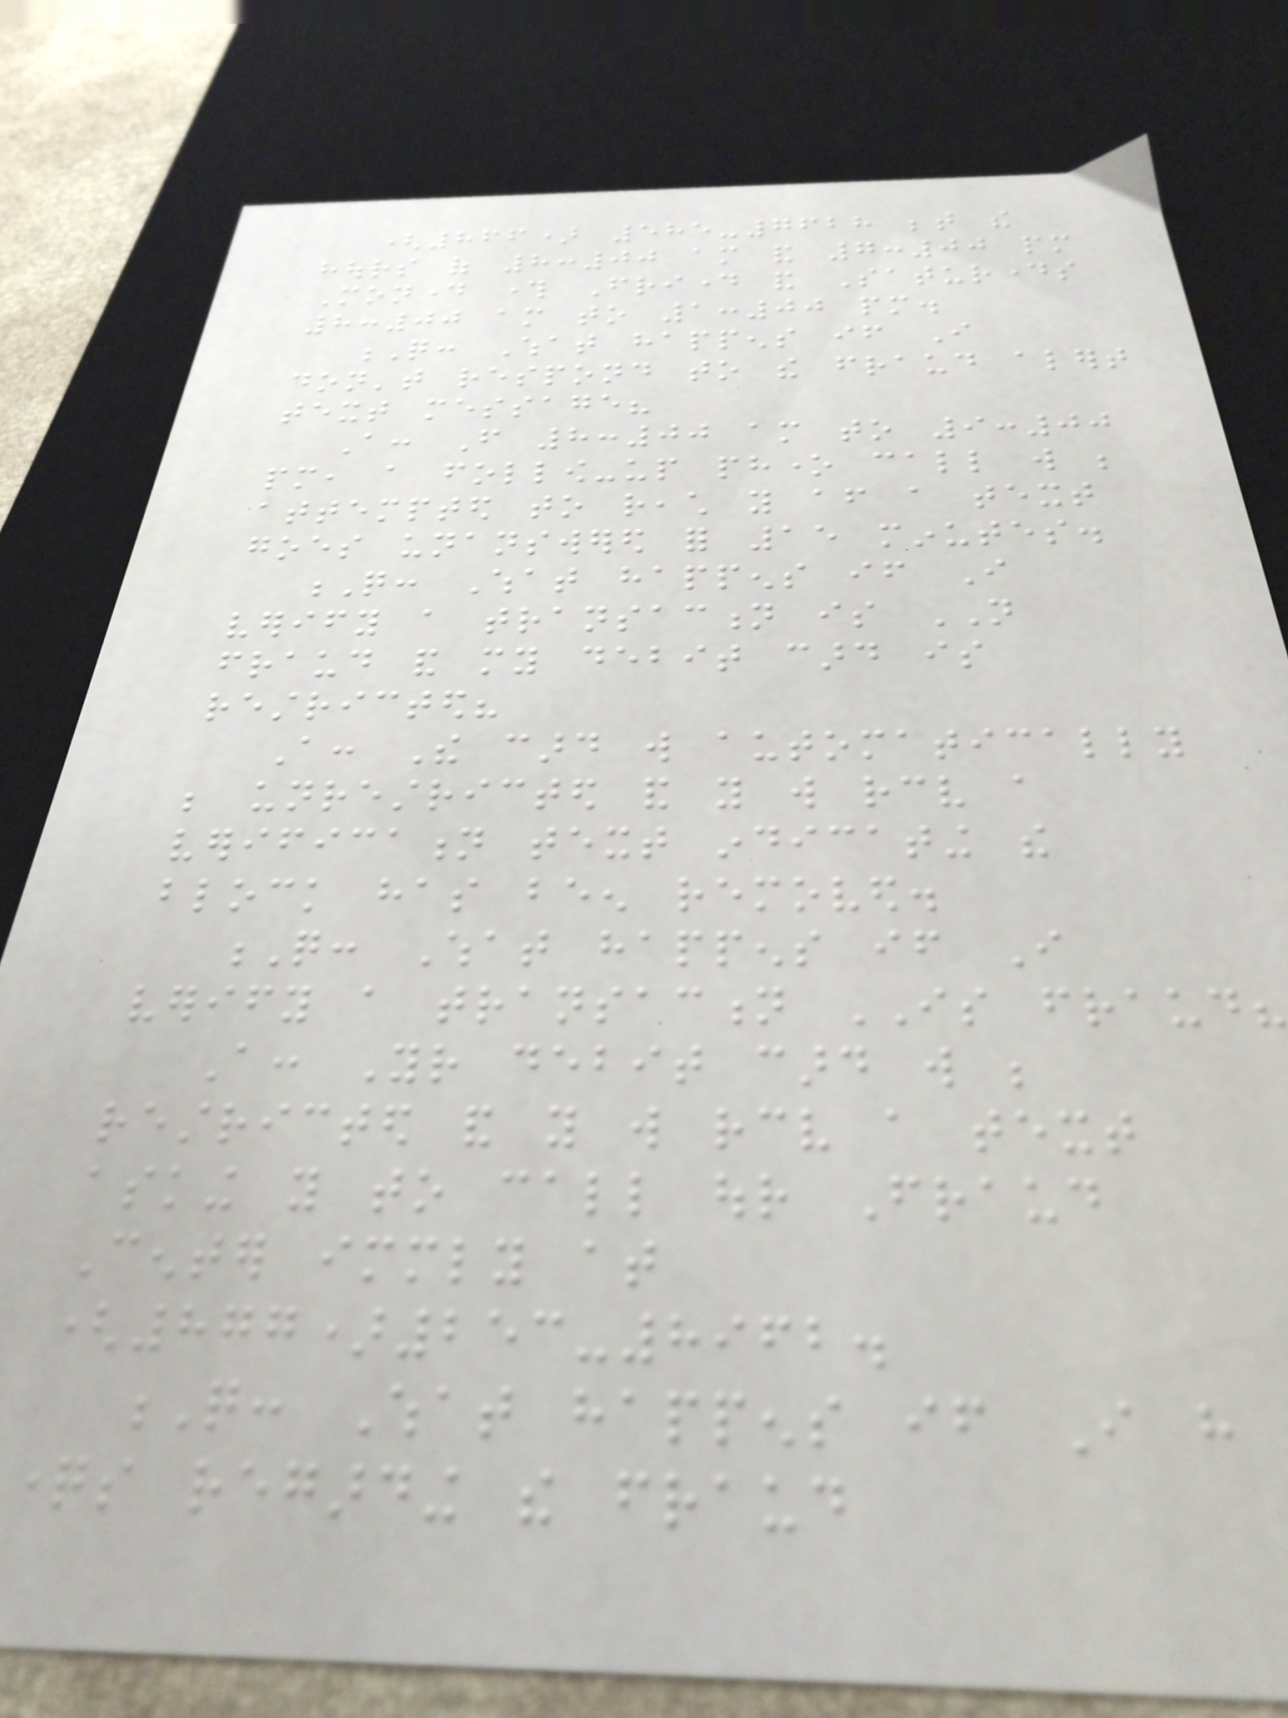(866) 585-7628 between the
hours of 8:00 am and 7:00 pm
Monday through Friday and Saturdays
8:00 am to 1:00 pm.
Q: What happens if I
don't respond to the fraud alert
text message?
A: From 8:00 am to 9:00
pm, a follow-up phone call will be
attempted to reach you after a text
goes unanswered for 15 minutes.
Q: What happens if I
verify a transaction is NOT
fraud and my debit card is
restricted?
A: The card will automatically
be unrestricted and you will receive a
verification text indicating the
block has been removed.
Q: What happens if I
verify a transaction IS fraud?
A: Your debit card will be
restricted and you will receive a text
asking you to call our Fraud
Center immediately at
(877)253-8962.
Q: What happens if I have
questions regarding the fraud
